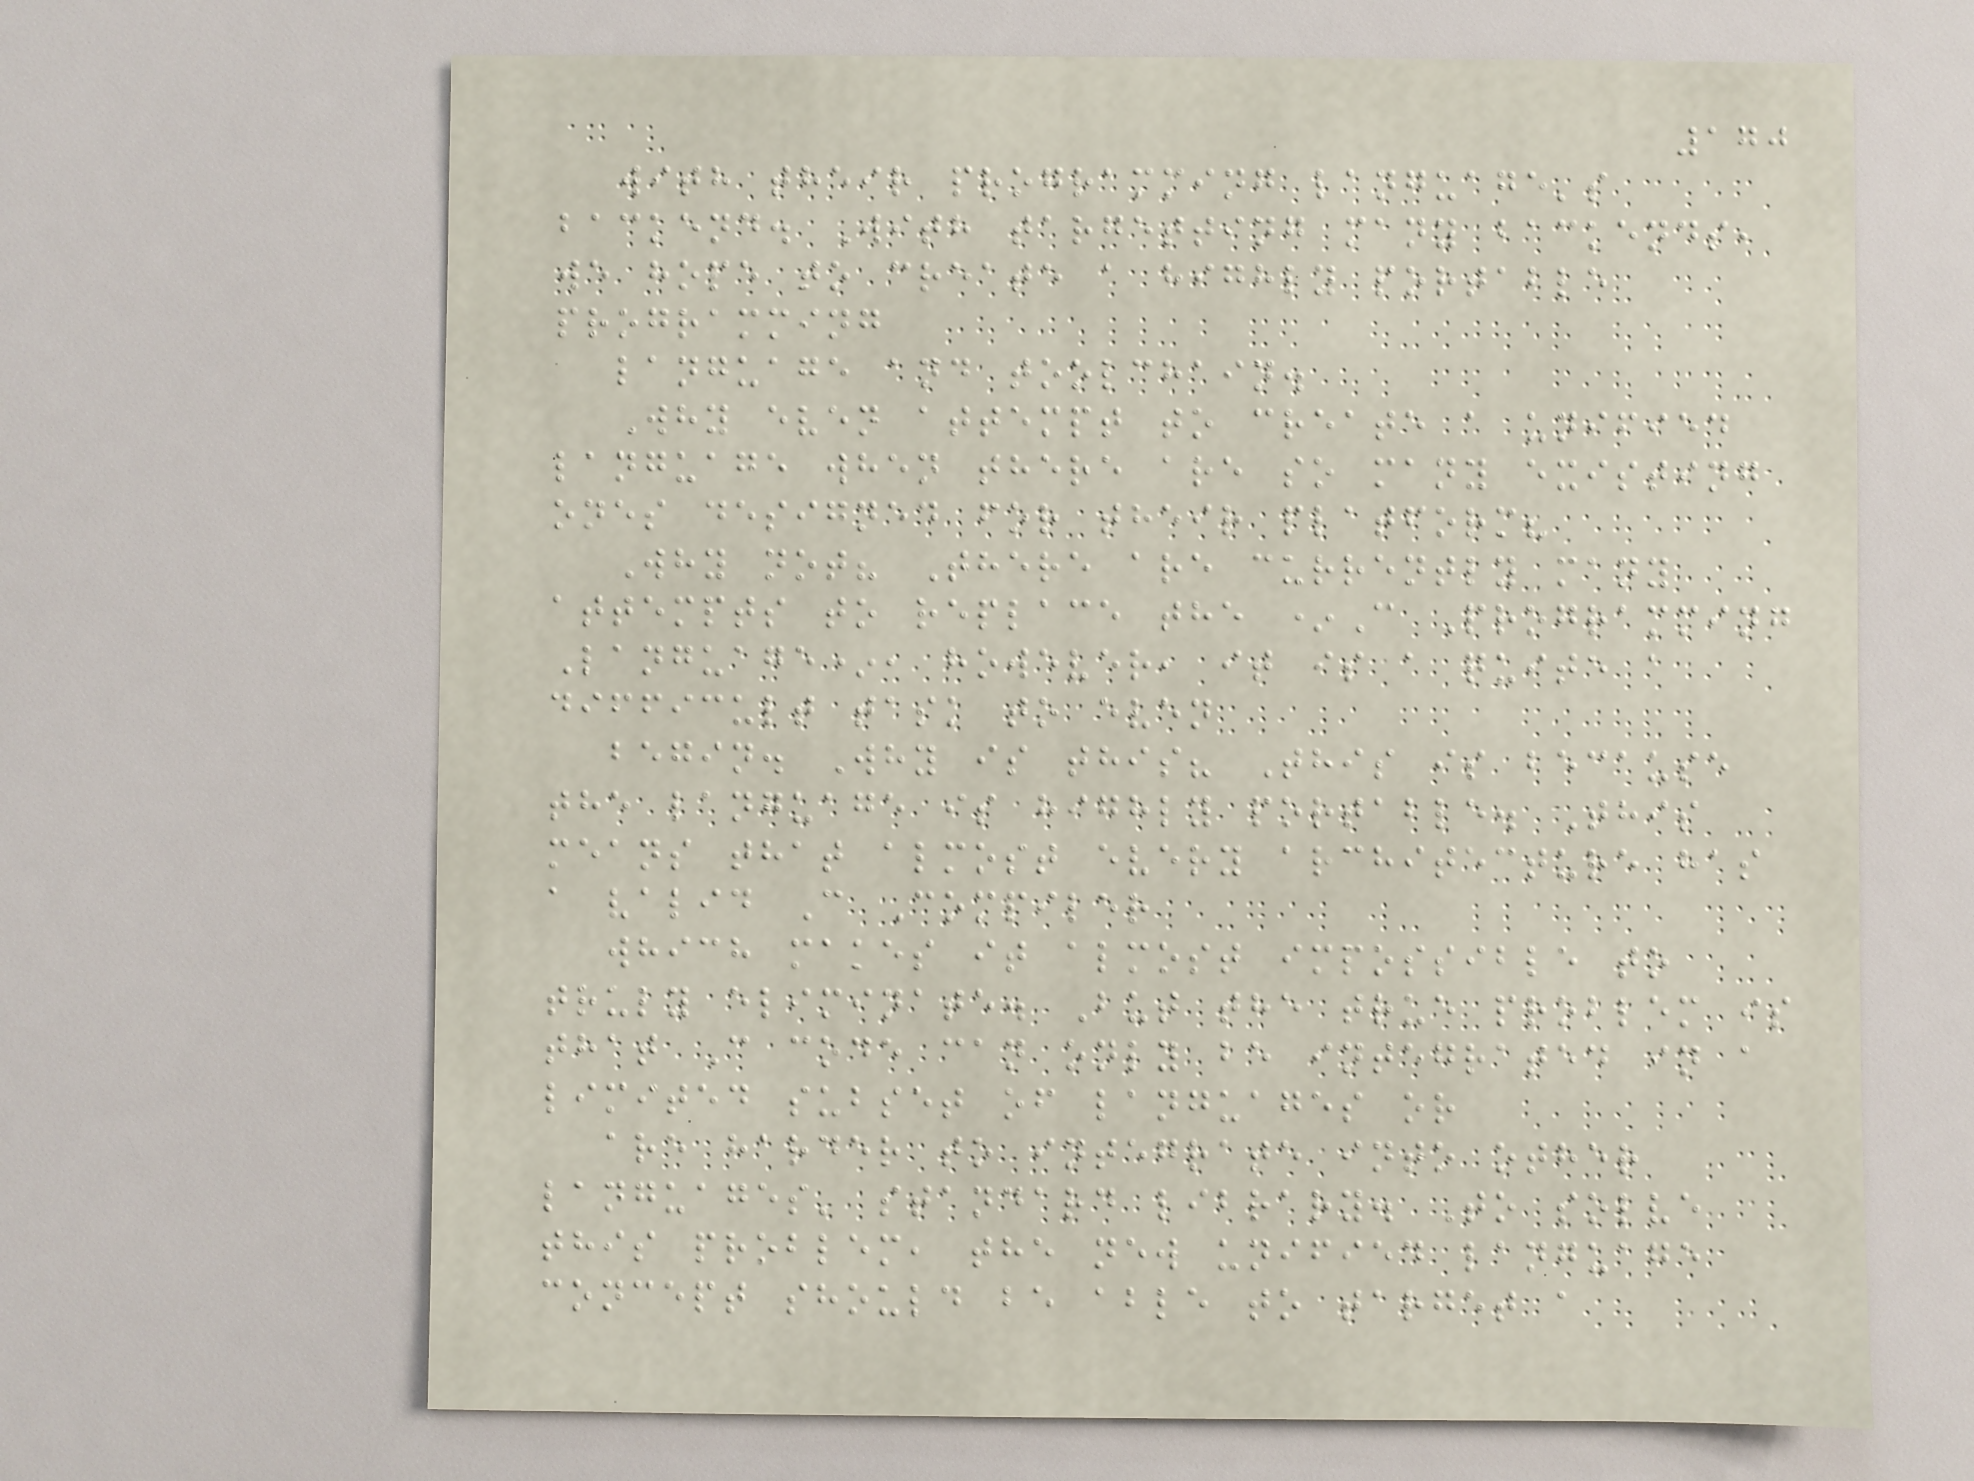170
with their programming language's
backend. With targetting many backends,
we hope to create a highly portable
programming
language and toolchain.
Why even attempt to create a unified
language when there are so many existing
ones designed for their platform?
Why not? There are currently many
attempts to replace the *C Programming
Language*, however, it is a quite a
difficult task to even
begin. Why is this? This is because
the language is highly portable. This
means that almost every architecture has
a valid C Compiler
which makes it almost impossible to
truly eliminate. But the true problem is
that C code can only be integrated in a
limited subset of languages or
are harder to integrate into other
languages' standard library. To solve
this problem, the new unified language
concept should be able to target a
